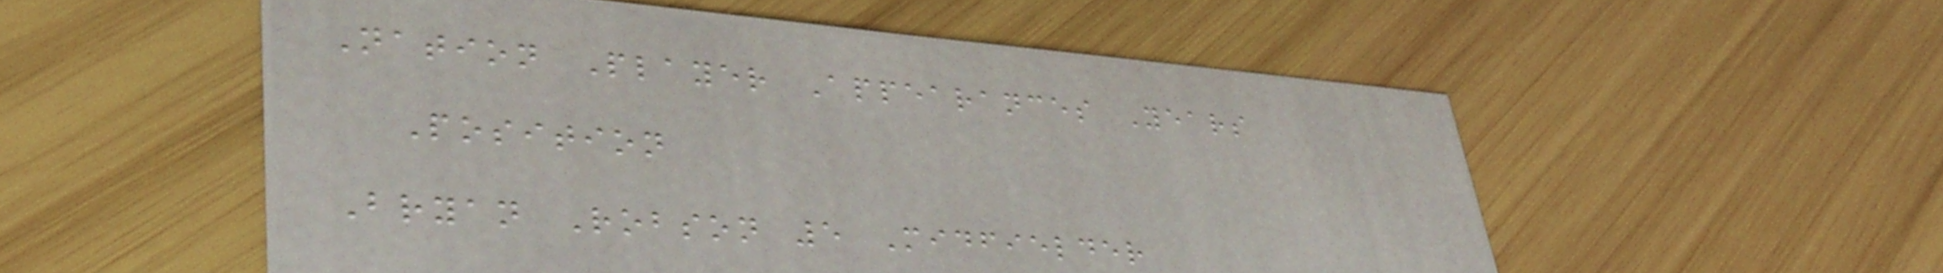Nation Player Appearances Years
Position
Bryan Robson 5 Midfielder
